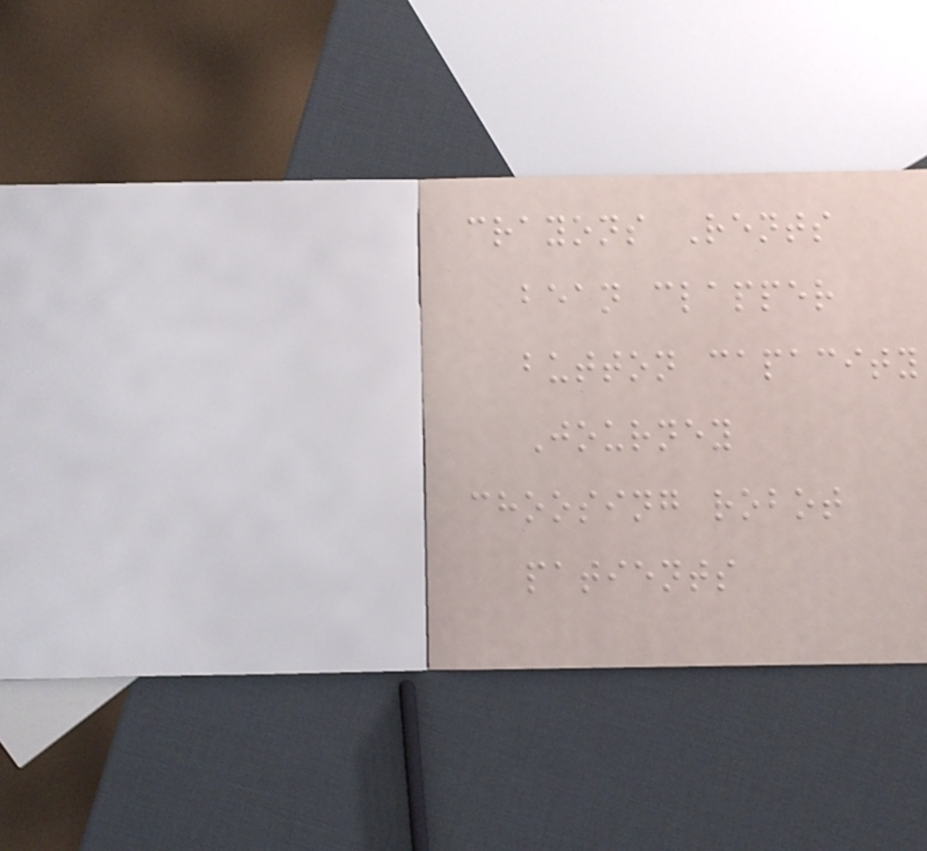crayons Rents
bean clapper
button capacity
Journey
choosing robot
patients
